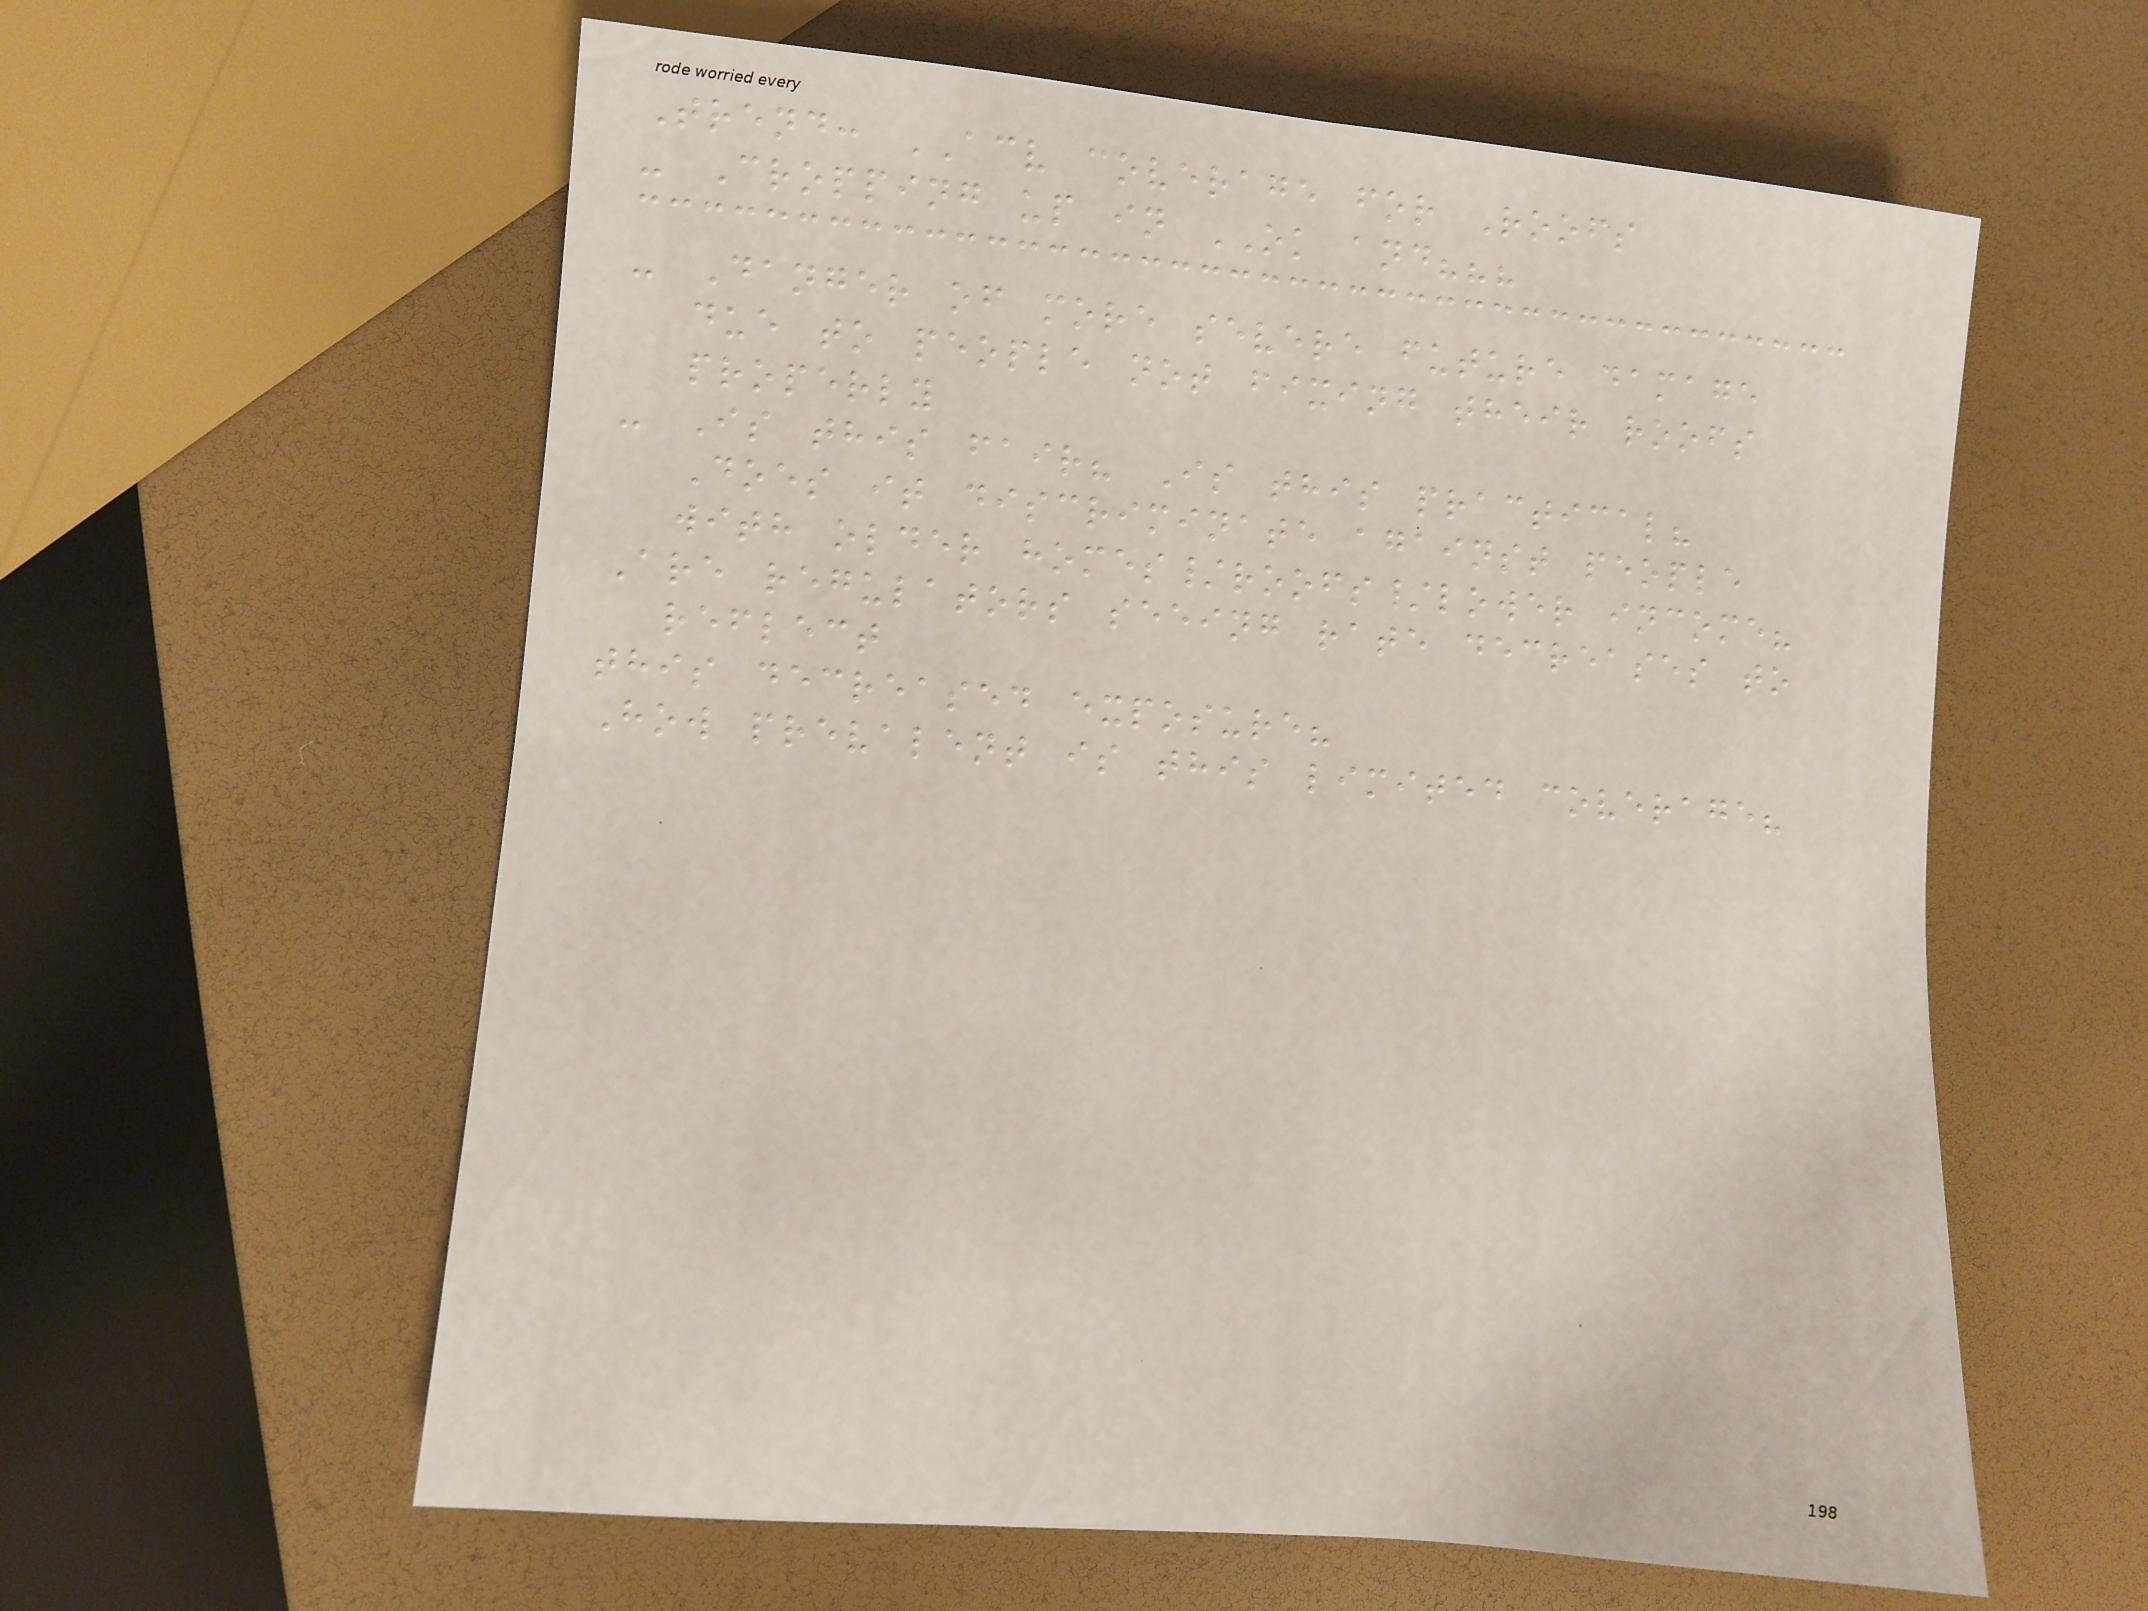Trend: ACV coverage for Roofs
- Cropping up in OK and???
- Danger of more severe future damage
due to people not fixing their roofs
properly
- Is this fair? Is this practical?
Does it discriminate against people
with older homes/roofs/lower income?
Are regulators seeing rate decreases to
reflect
this decreased exposure?
How prevalent is this limited coverage?
